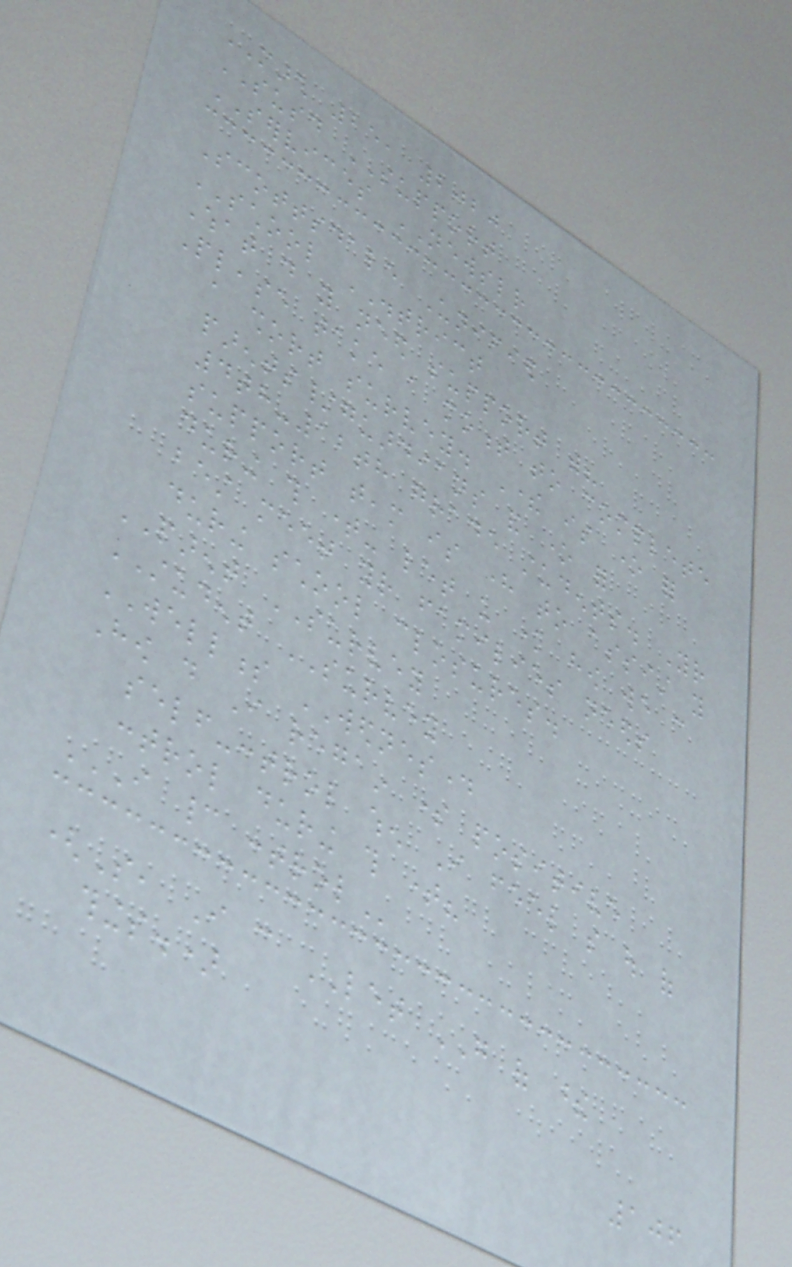MARCH 25, 2020
SUSD SUPPORT
SERVICES NEWSLETTER
Scottsdale Unified
SCHOOL DISTRICT
What do you need support with?
Please take a moment to complete
a short survey. There is one for
parents/guardians and one for
4th-12th grade students. Your
support team is here to assist you
during this time- let us know how we can
best meet your families needs
during school closures.
PARENT SURVEY
STUDENT SURVEY
WELLNESS WEDNESDAY
How do I regain some positive
self-control when I feel so out of
control during this time?
I CANNOT CONTROL
(So, I can LET GO of these
things.)
106
